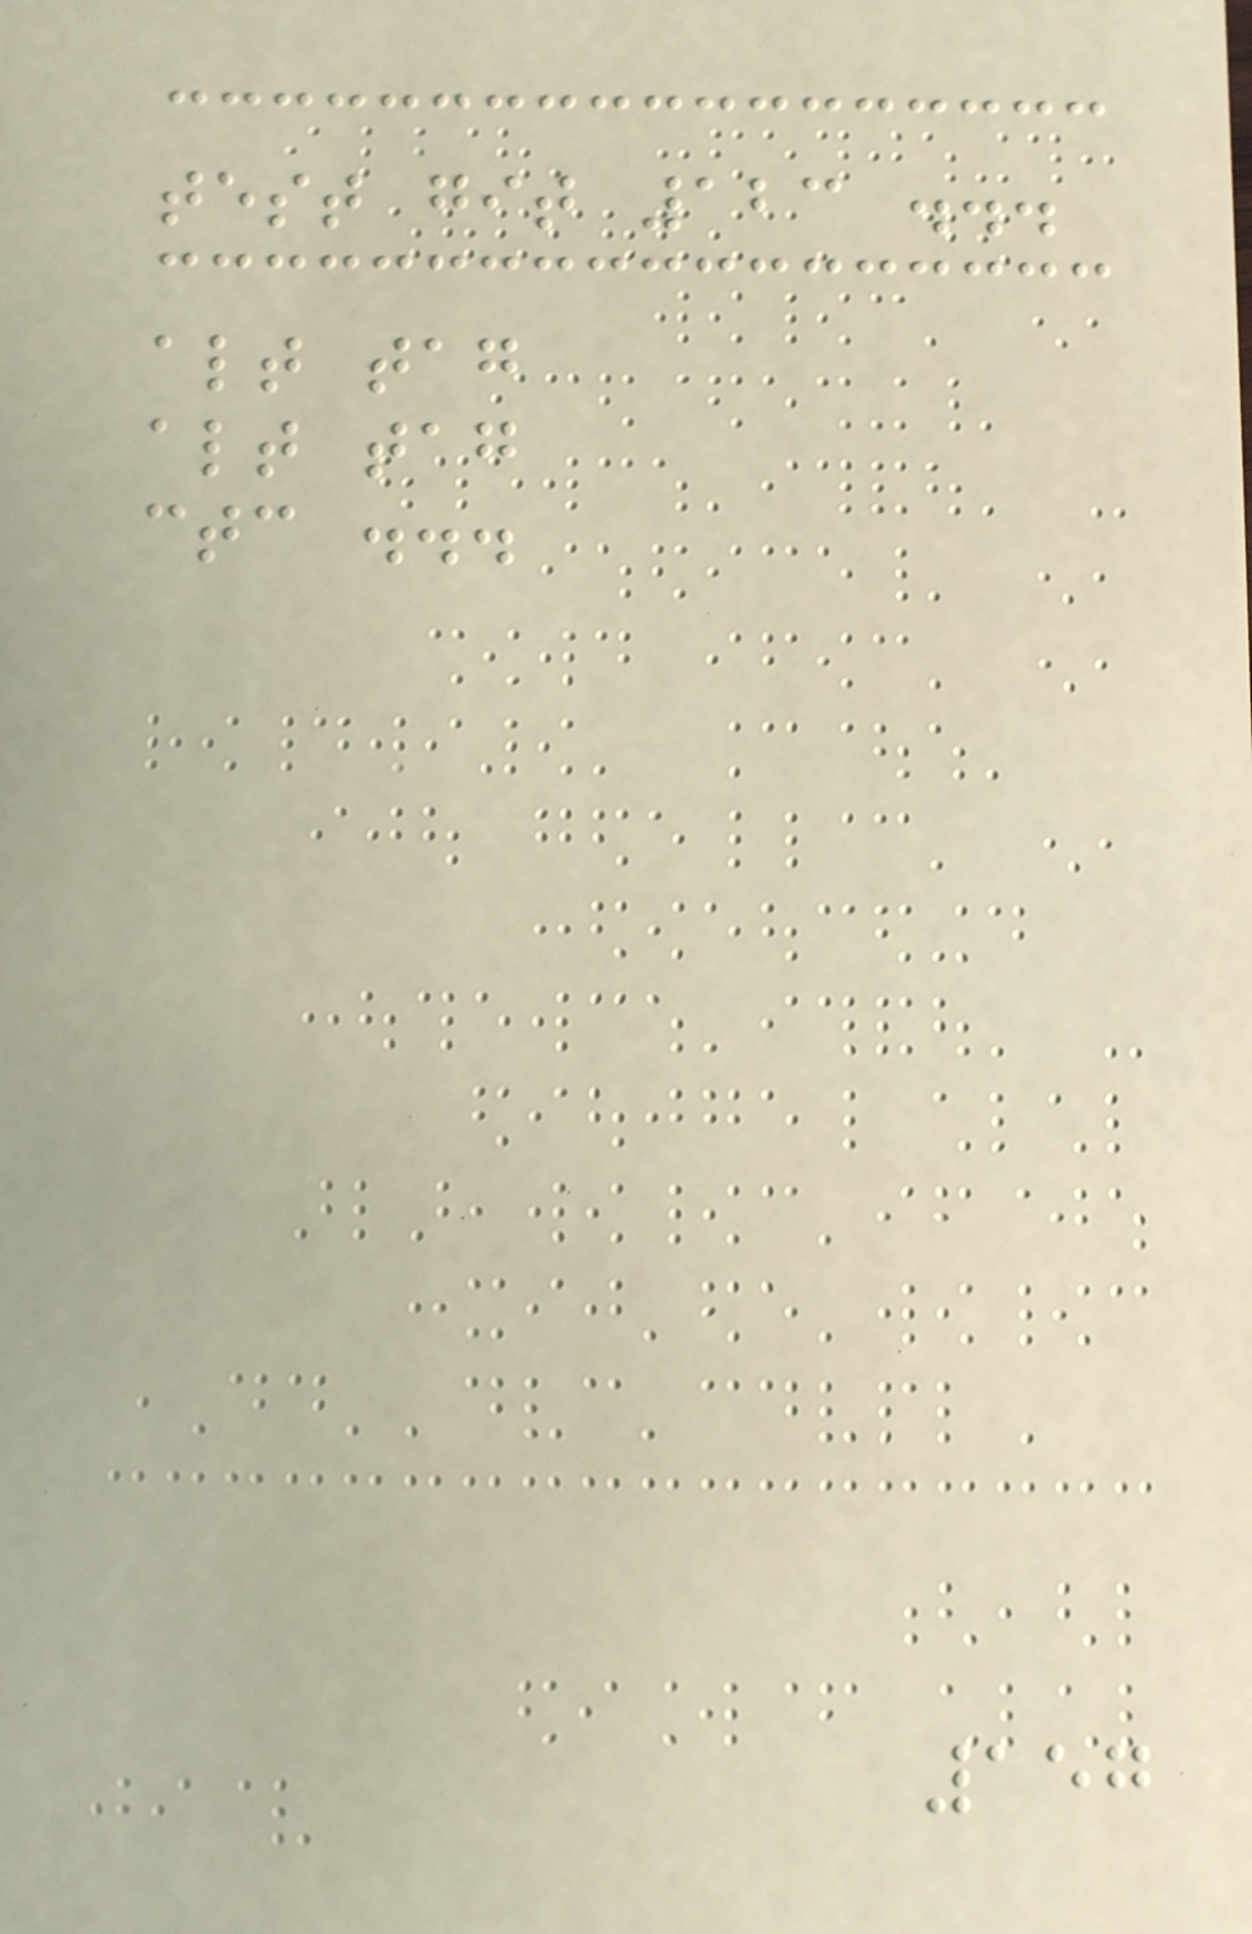test git 123 ...
alt tag
alt tag
ctc ...
157
